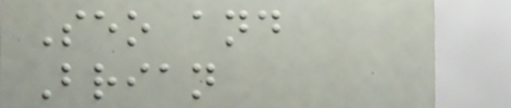Seo and
Brian
